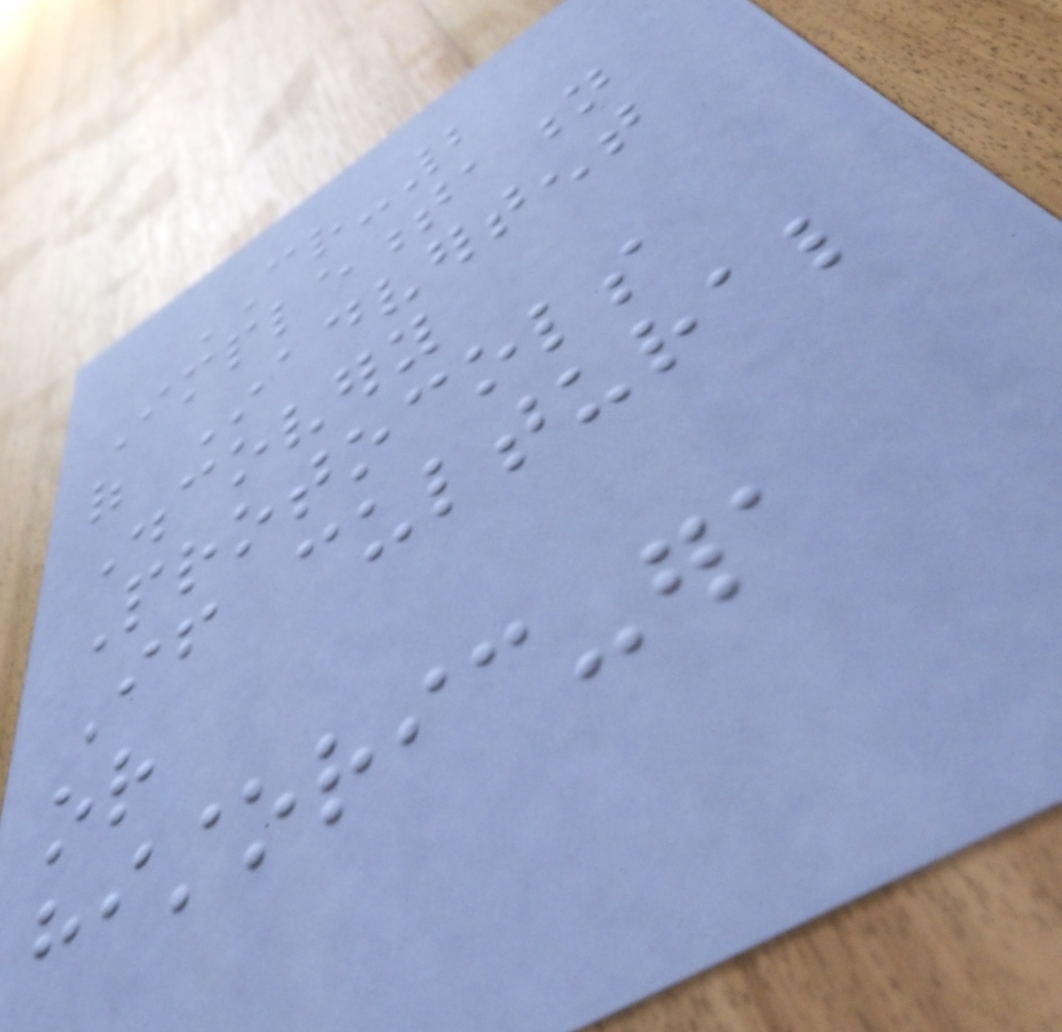CR-2
Implementation
of Inadvertent
Discovery
Protocols
If cultural
or
historic-era
